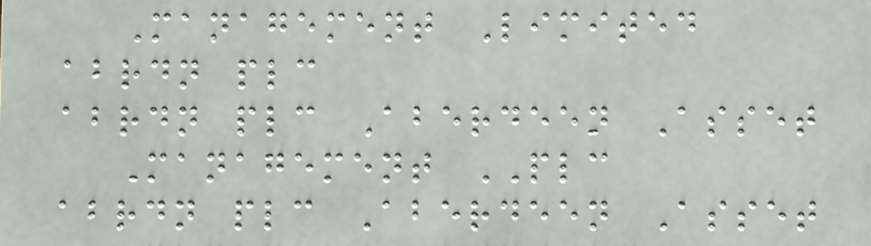Management Limited
abrdn plc
abrdn plc Aberdeen Asset
Management PLC
abrdn plc Aberdeen Asset
